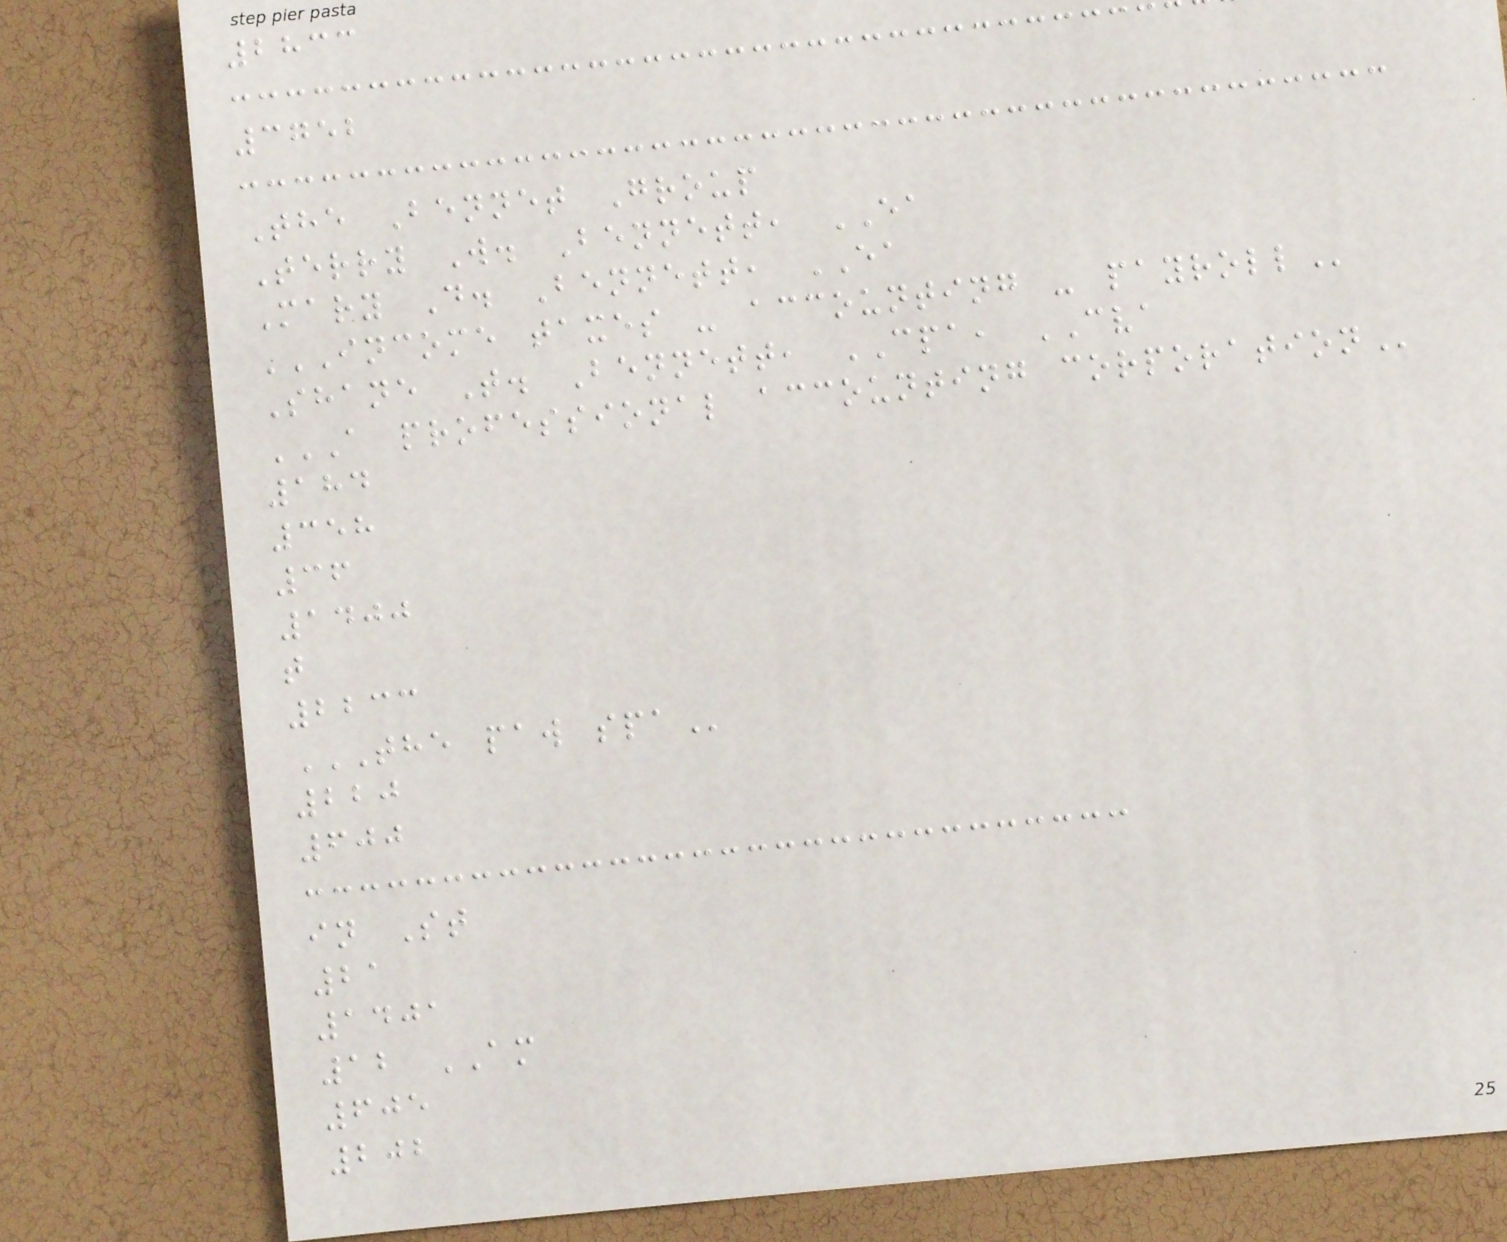2833
3752
The Bennet Group
Terry W. Bennett, EA
Mary D. Bennett, EA
INCOME TAXES - ACCOUNTING - PAYROLL
Shane T. Bennett, CPA, CVA
A PROFESSIONAL ACCOUNTING CORPORATION
184
358
36
1400
t
2233
THE PAW SPA
220
600
in St
21
1401
12 AM
605
202
